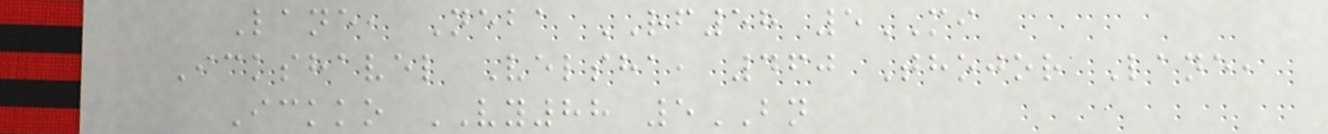Lane, Neba RF58 5MI
Ickshavel Velsha, 460 Thojor Lane,
Ickko VY88 5BN
